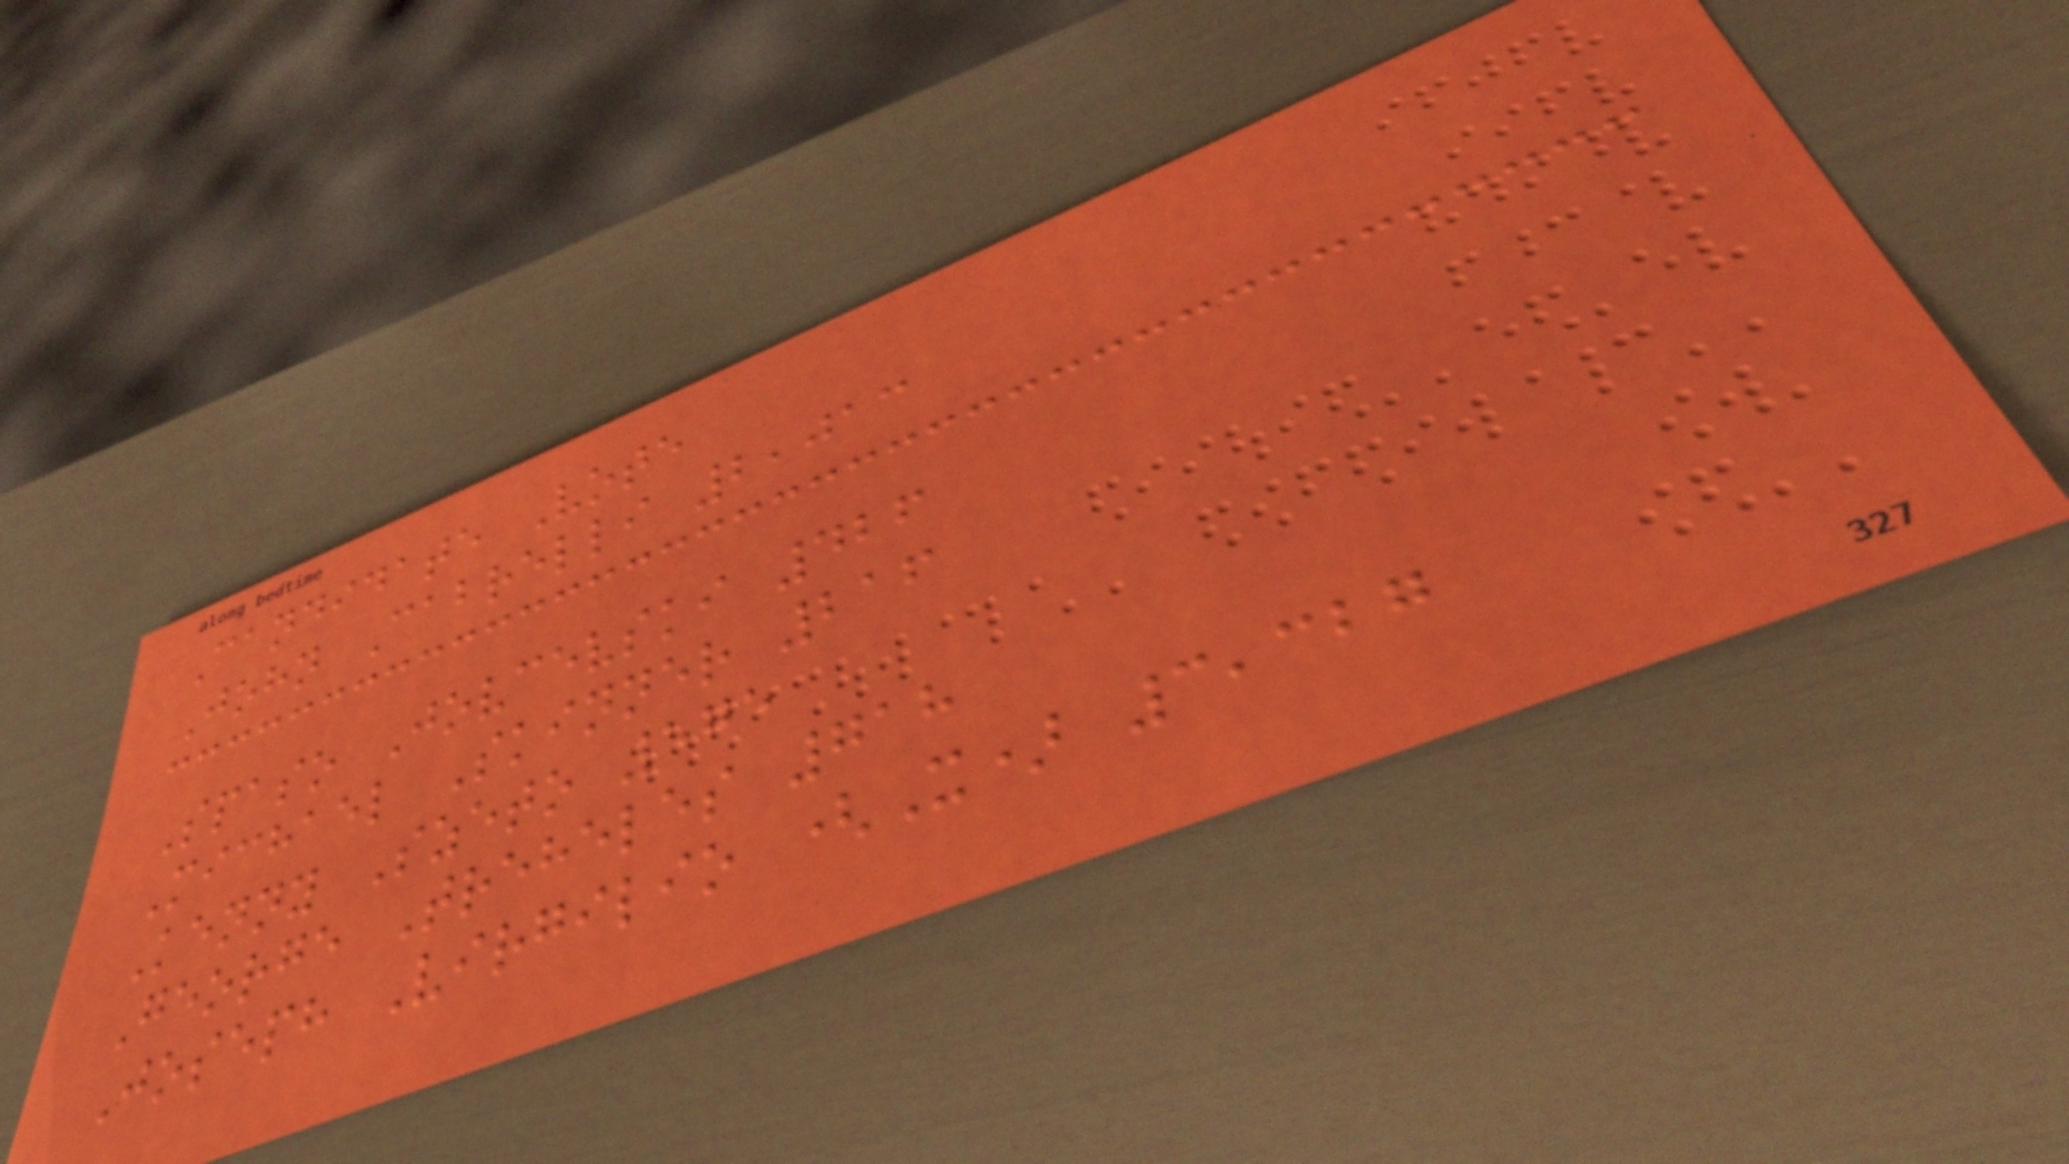Candidate Vote
John Cabrelli 2,013
Spaso Jovcevski 426
Michael Skinner 216
Kenny Szeto 575
George Treheles 718
Joseph Virgilio (X) 3,327
